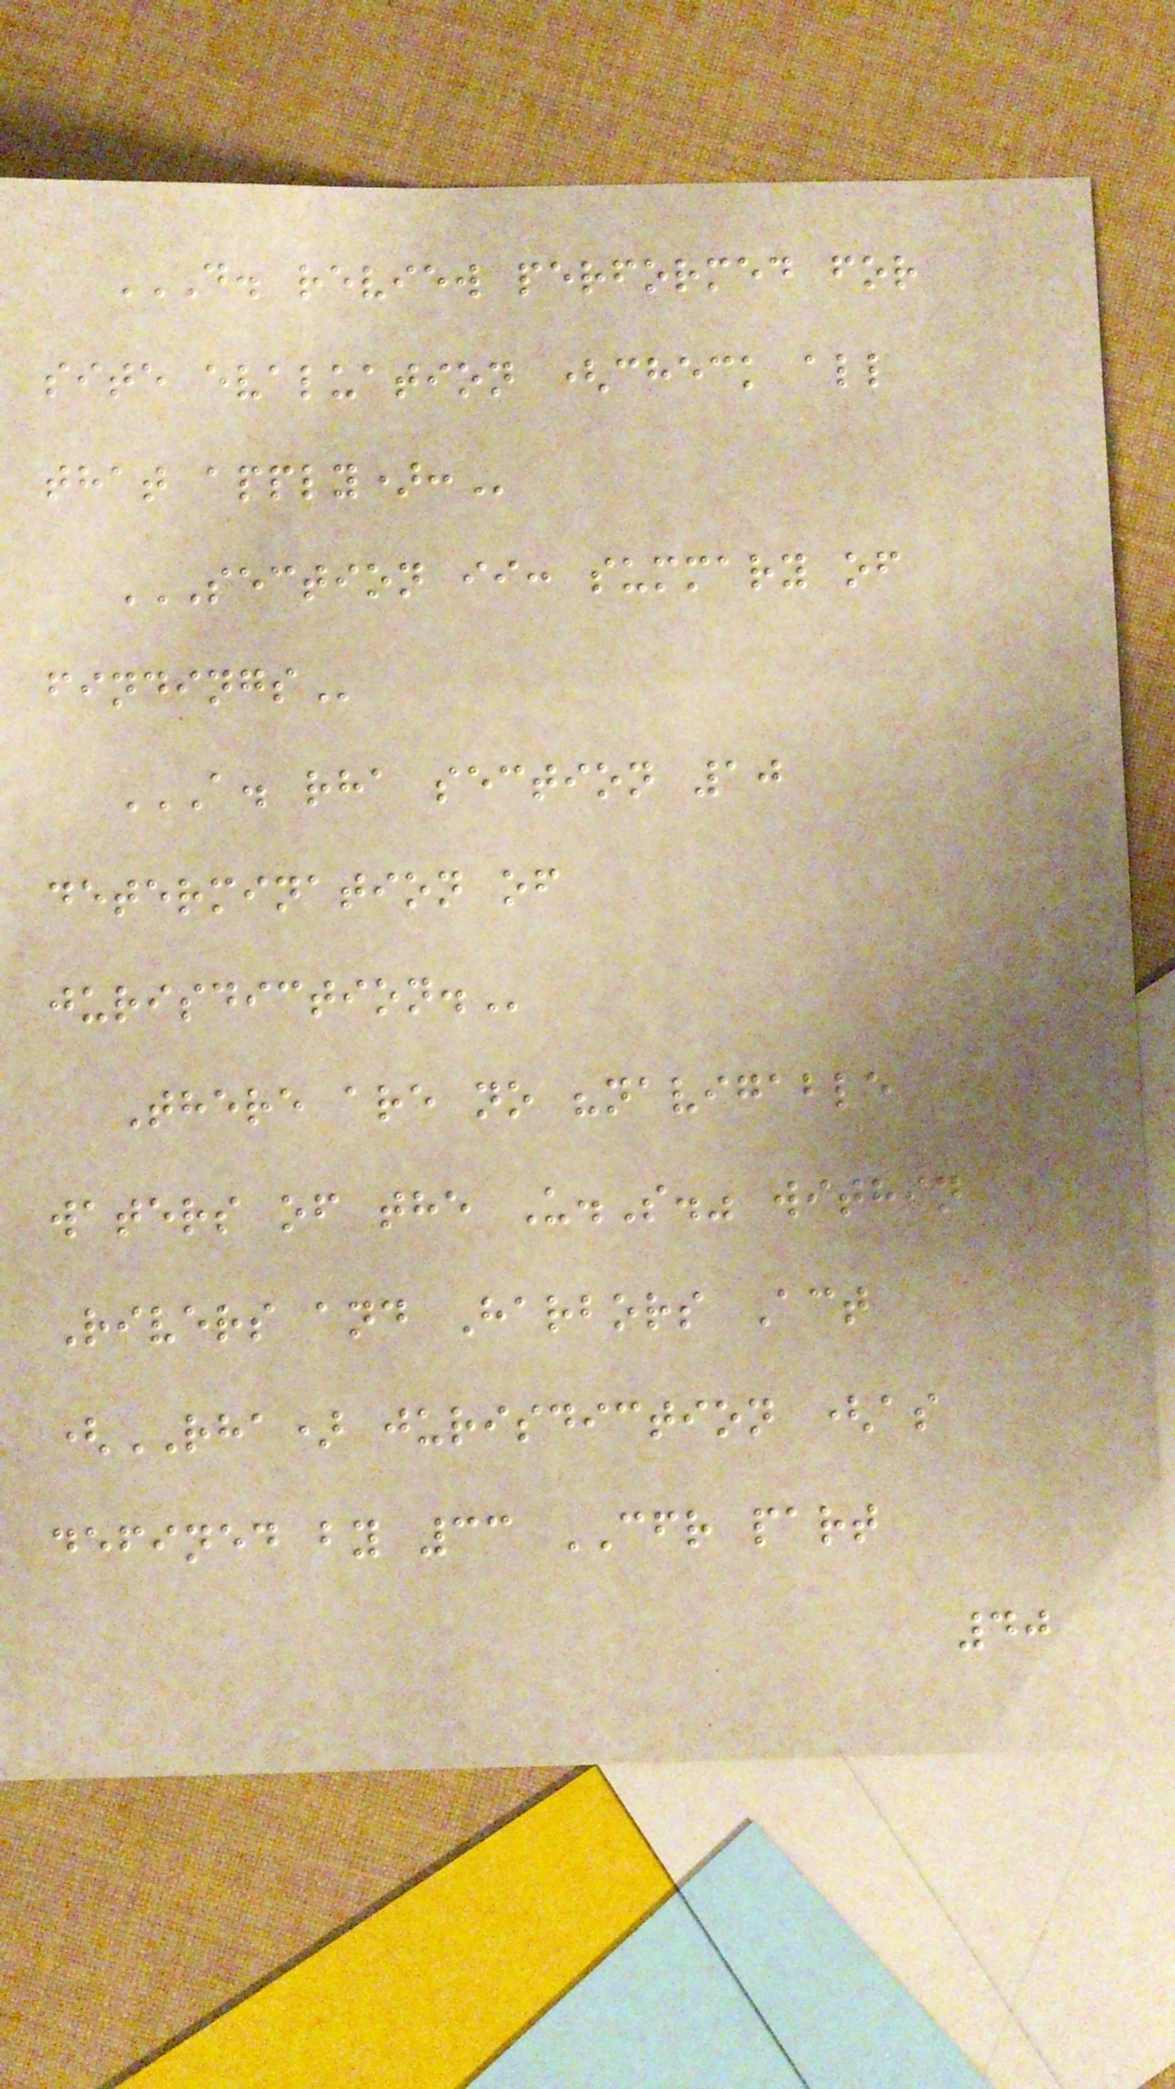D. REVIEW PERFORMED FOR
SITE EVALUATION (CHECK ALL
THAT APPLY):
SECTION II: SUMMARY OF
FINDINGS
A. RHA SECTION 10
DETERMINATION OF
JURISDICTION.
There are no "navigable
waters of the U.S." within
Rivers and Harbors Act
(RHA) jurisdiction (as
defined by 33 CFR part
40
